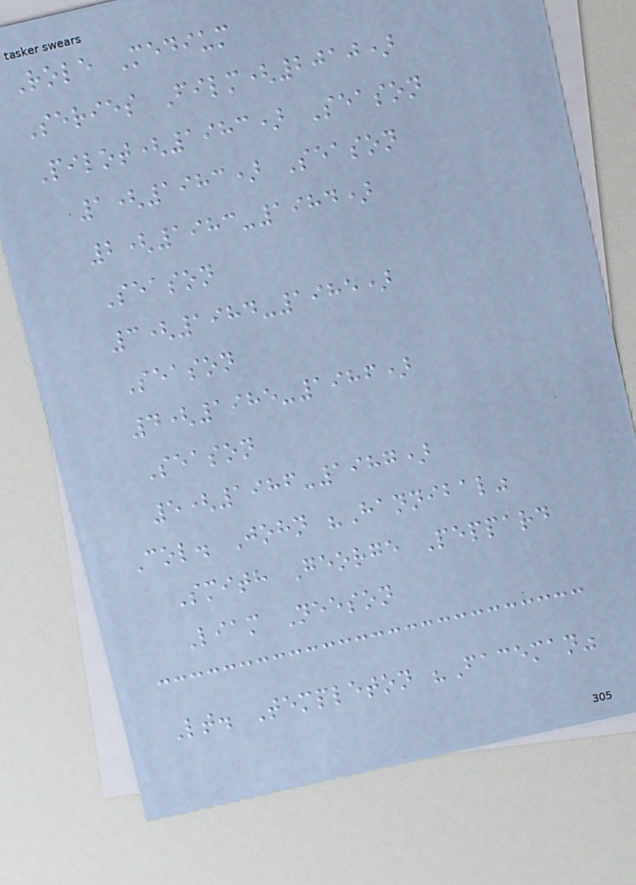Role Medium
Series Film(2010)
Pilot(1983) Season
1(1983) Season
2(1983-1984)
Season
3(1984-1985)
Season
4(1985-1986)
Season
5(1986-1987)
Col. John "Hannibal"
Smith George Peppard
Liam Neeson
Lt. Templeton "Faceman"
